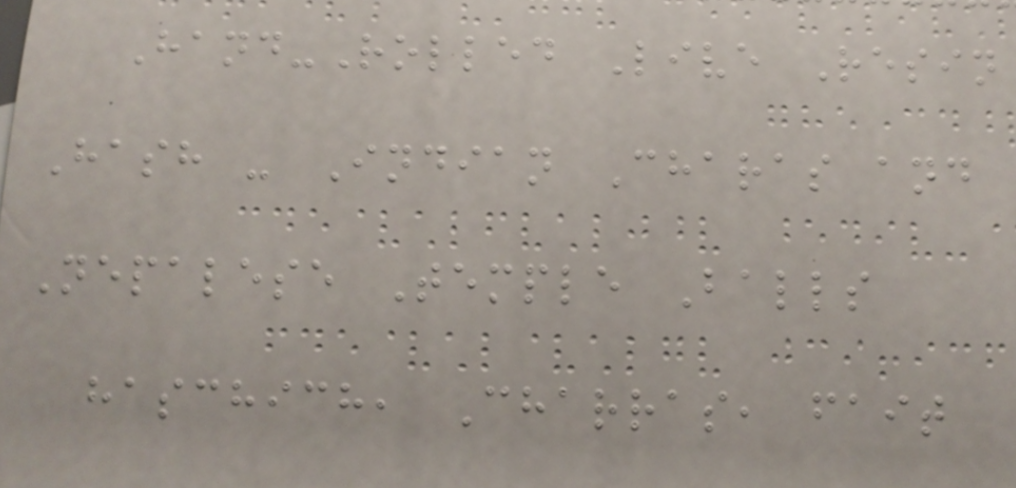Hand-Rolled Live Resin
Hash - Indian Charas and
Nepalese Temple Balls
haschich, Charras, fait
